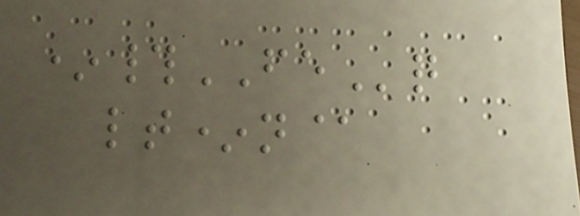*#FEq
lt*n@
